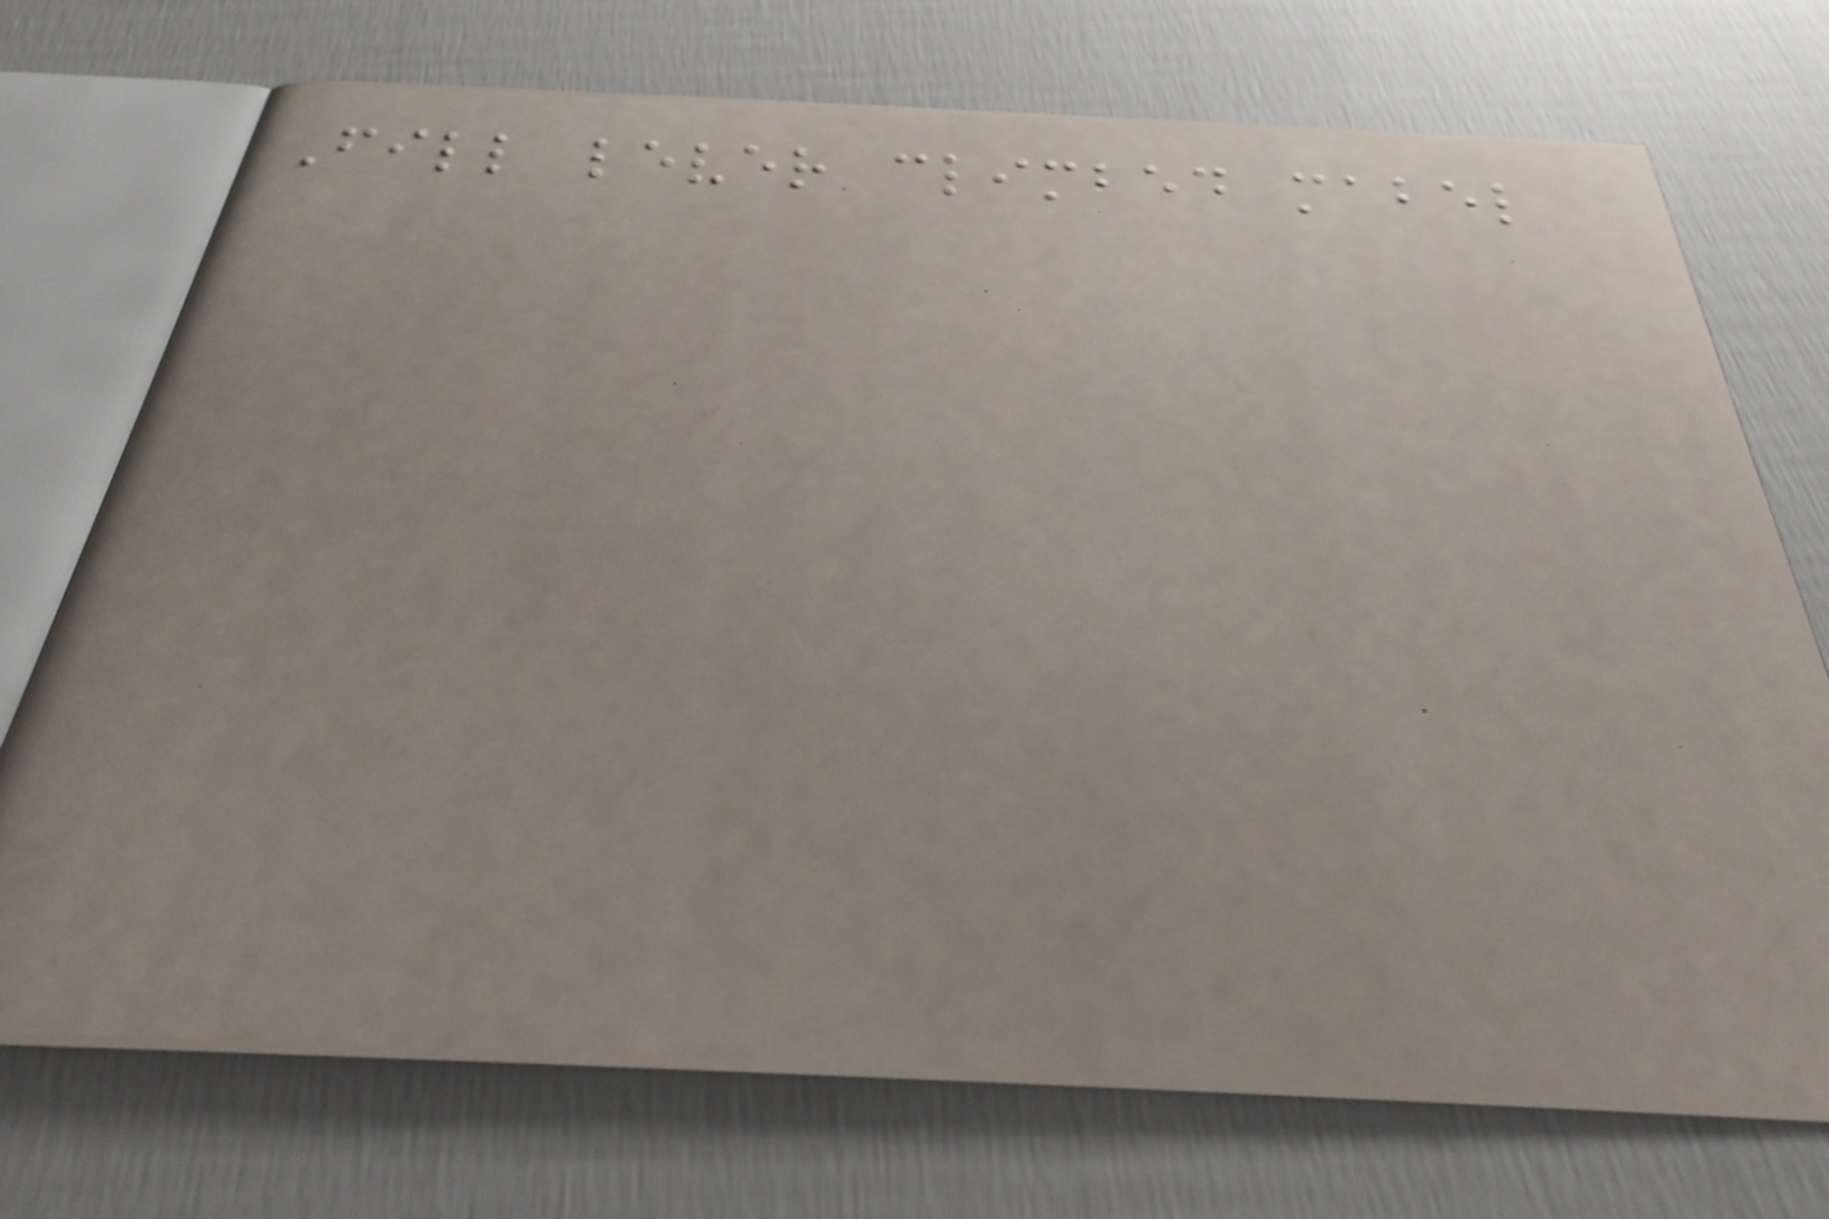Fill lever climbed mabel
